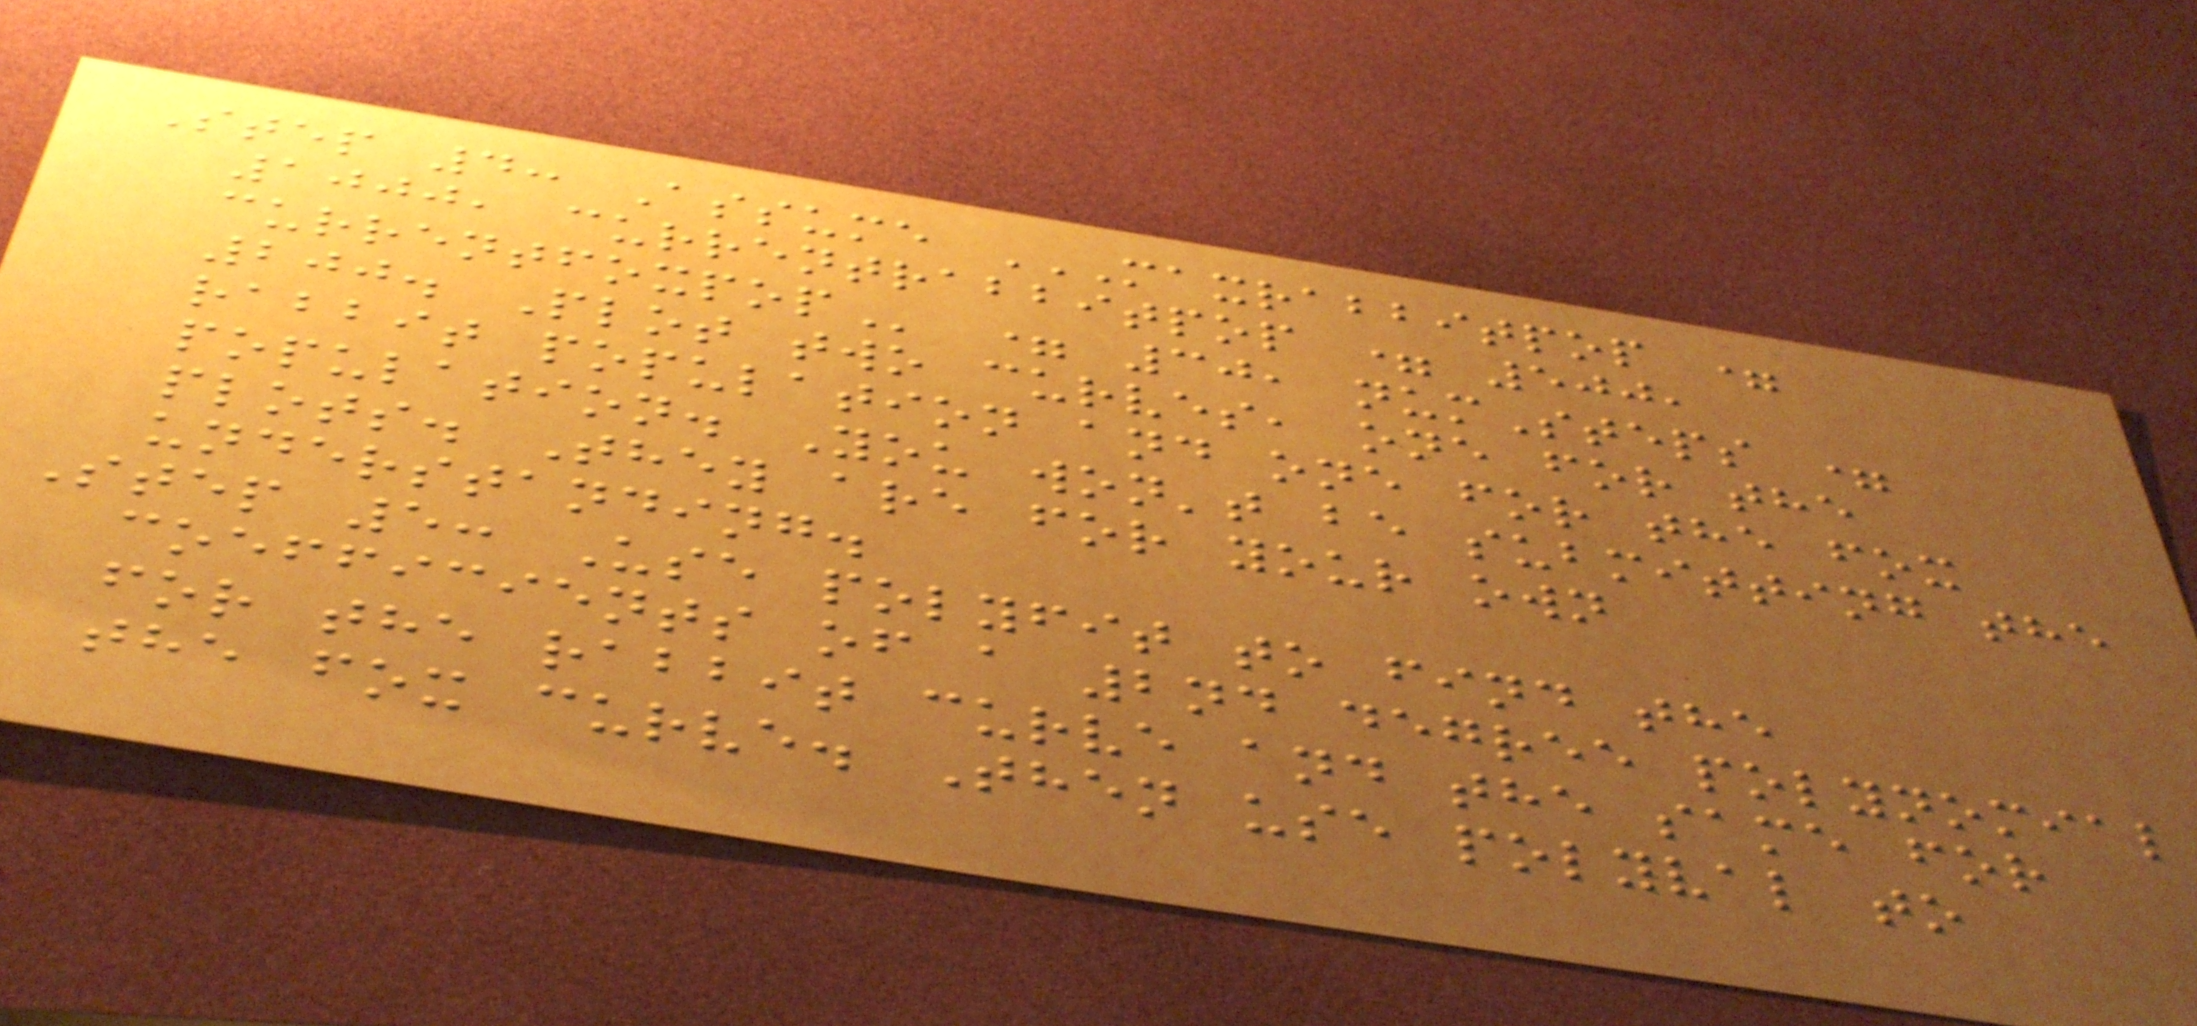Step 4: Assume MAXRABBITPOP =
1000, CURRENTRABBITPOP = 500,
CURRENTFOXPOP = 30, numSteps =
200. Plot two curves, one for the
rabbit population and one for the fox
population. You won't be submitting the
plots. They are for your own
understanding.
Step 5: Use polyfit to find the
coefficients of a 2nd degree polynomial
for the rabbit curve and the same for
the fox curve. Then use polyval to
